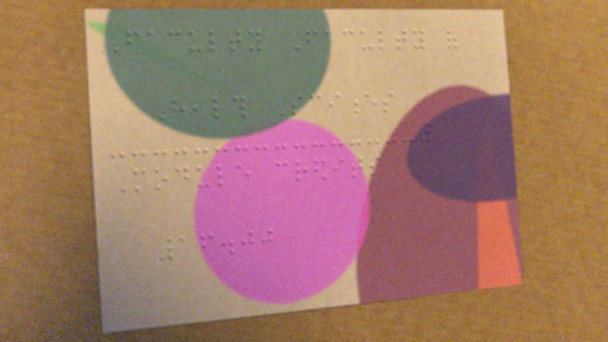Faculty Faculty of
Health Sciences
Module credits
16.00
